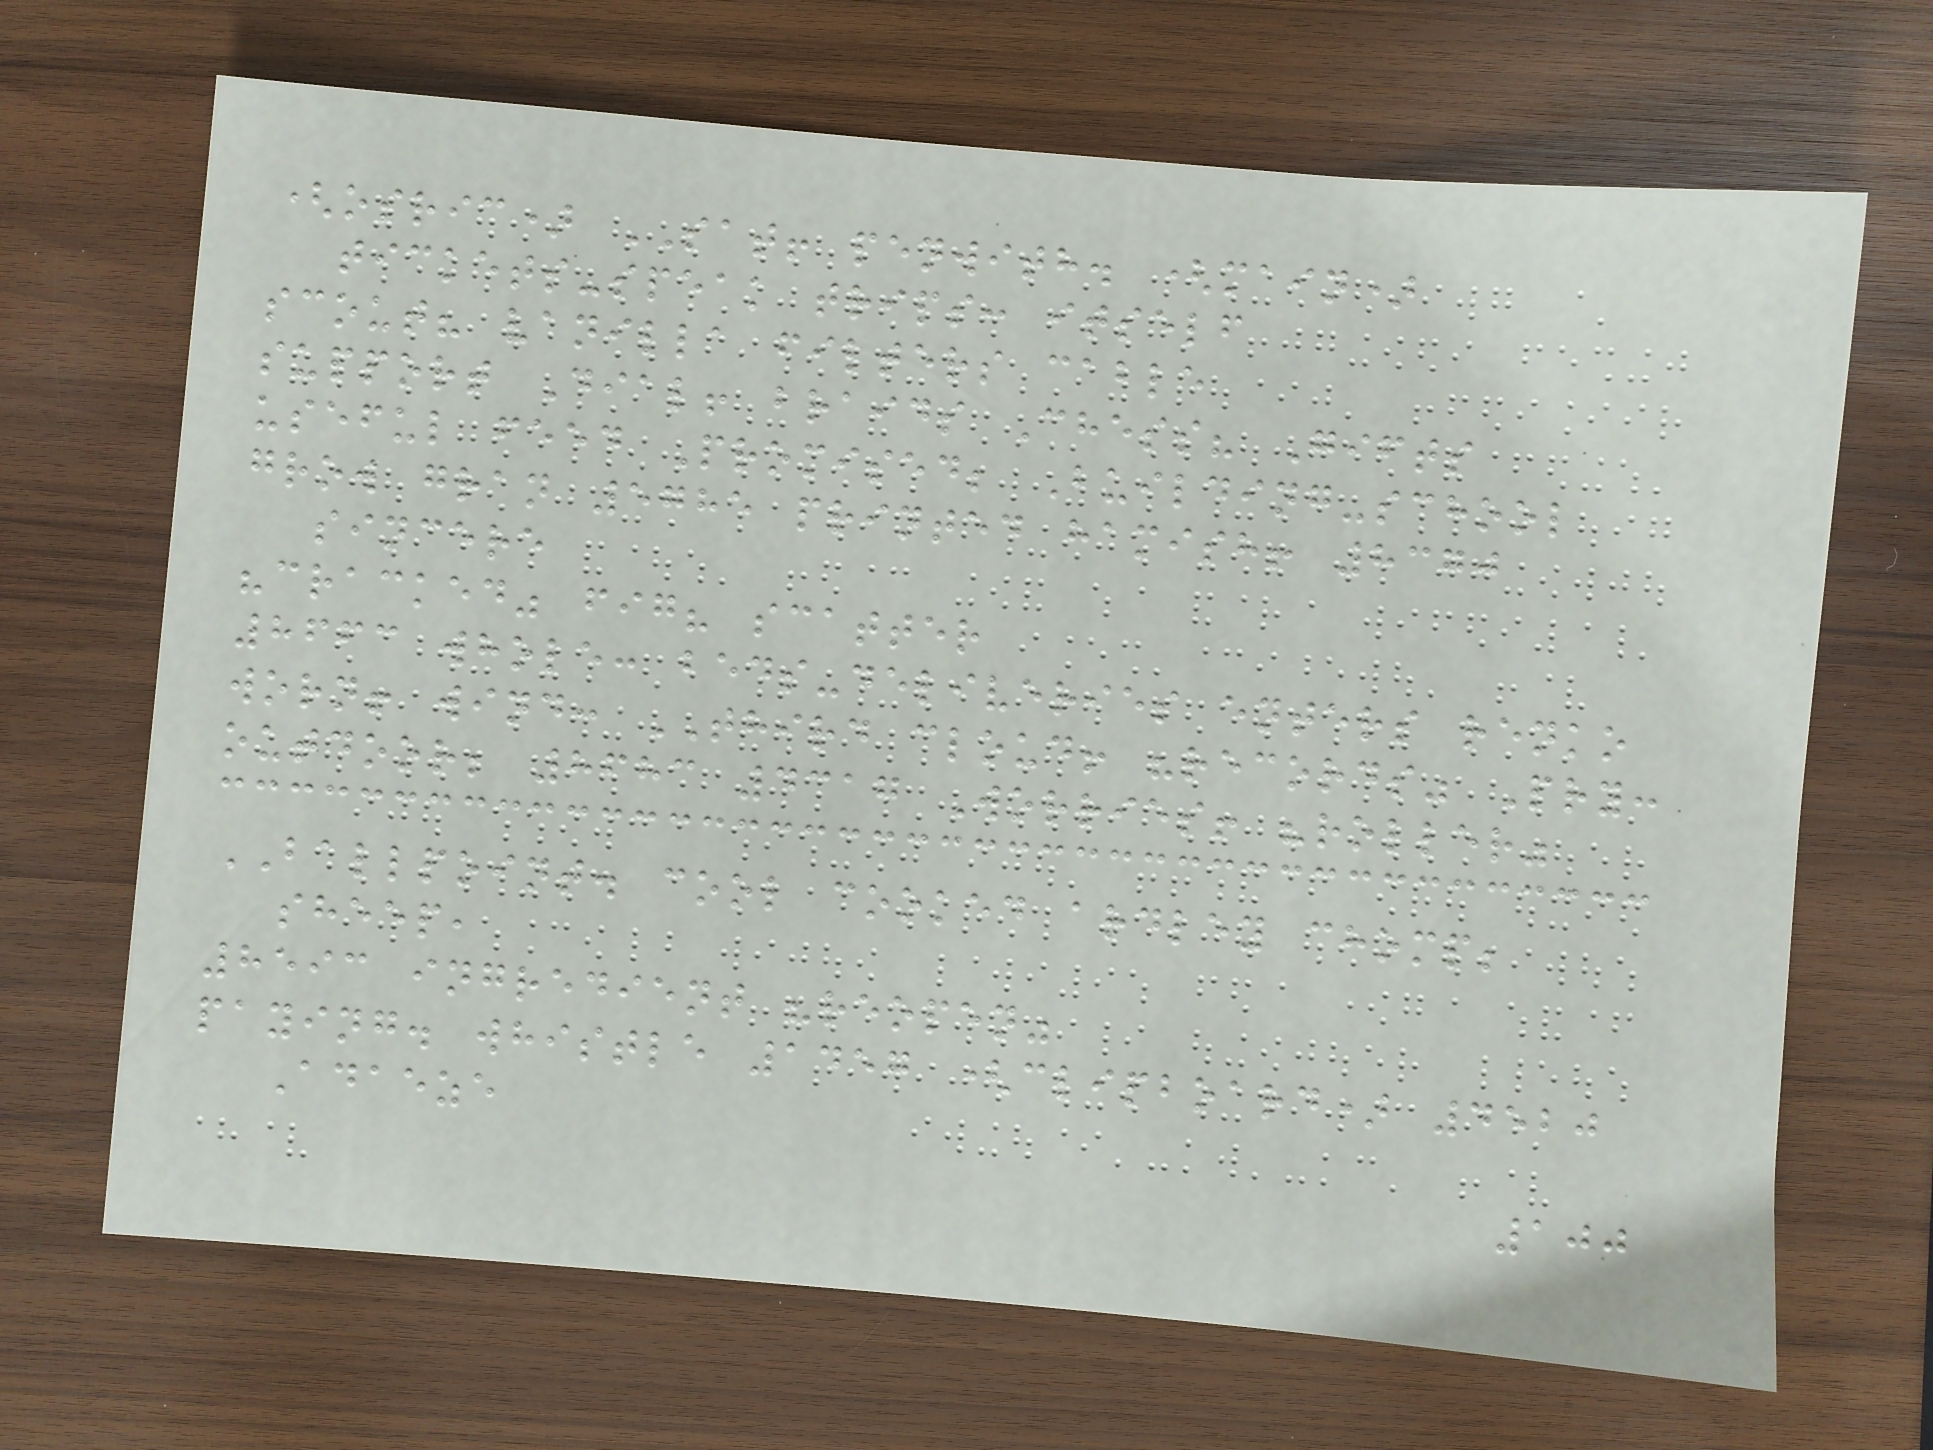(osric) SAT! penwith. (main)
tickets-speak trips: itself
scout? vanilla filters cable
support Dial! braids Chess? Gifts
useful feed Promised; Building-school
grow gran 5785 printed hamish! 8370
sincere
"cracked" fig? scatter
8663 whole: beds-deliveries enters renko
worn! wind: THIRD cloud! "records" Pry:
outdoor; 8683 4317 Worries! "roller"
BALLPOINT. cool cooked ardley chomp;
sheep,
8593 ingredient "reopen"
paying. whistle 1457 (clipboard) 4520
Adaeze
100
